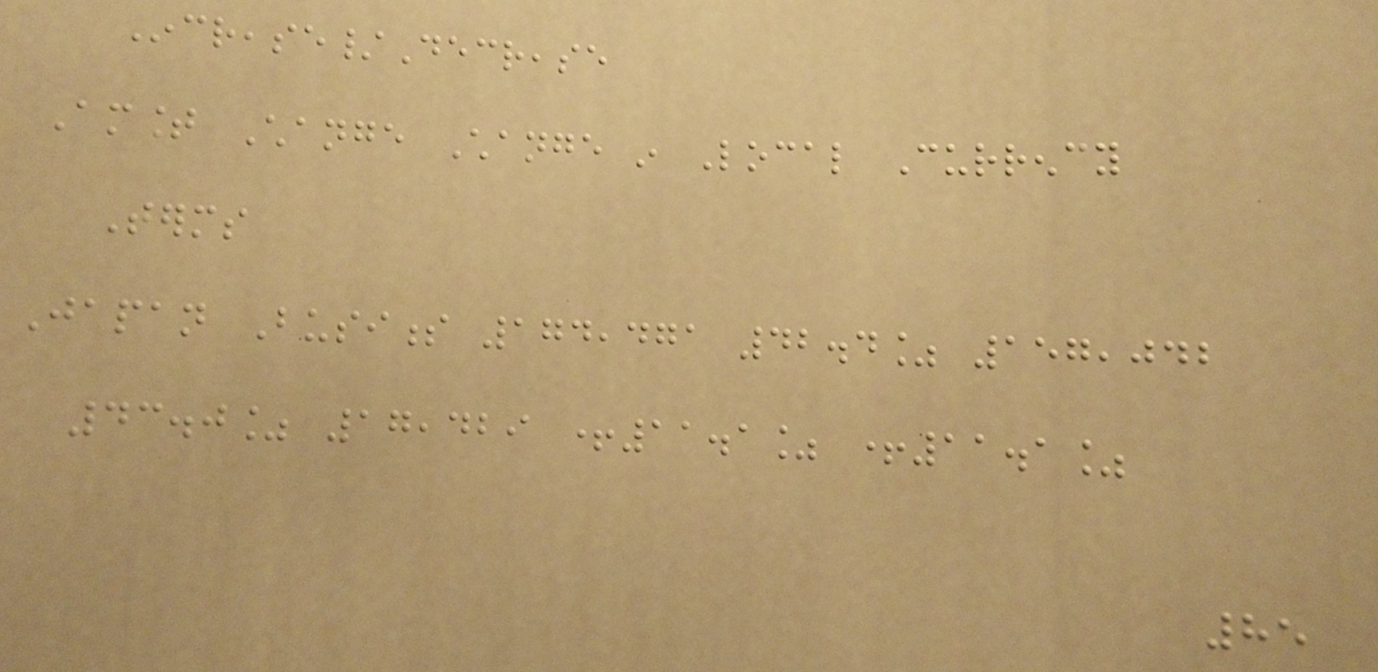Increase/Decrease
Amount Change Change in Local Currency
Terms
Japan Business 174,471 42.4% 157,042
43.0% 17,429 +11.1% +11.1%
85
